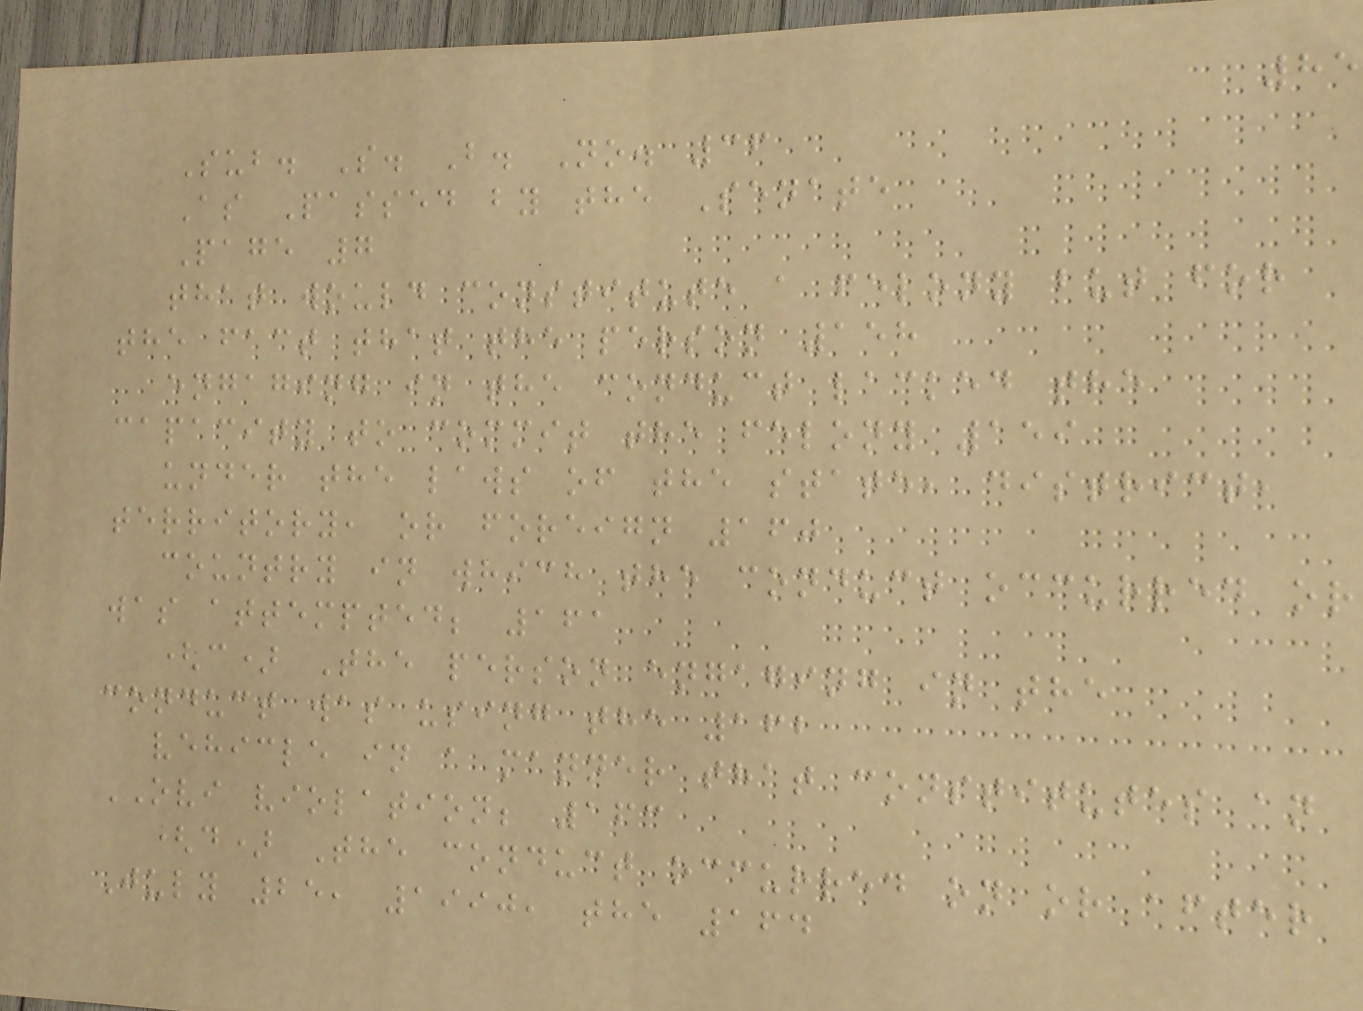85
Sub. S. B. No. 36
As Passed by the Senate
Page 7
that would constitute a felony but for
the fact that the person 158
engaging in the conduct lacked the
capacity to commit the felony 159
under the laws of the state, district,
territory, or foreign 160
country in which the conduct occurred or
was attempted; 161
(c) The person engaging in the
conduct was using the 162
vehicle in a manner that constitutes an
OVI violation; 163
(d) The conduct occurred on or after
July 25, 1990, the 164
